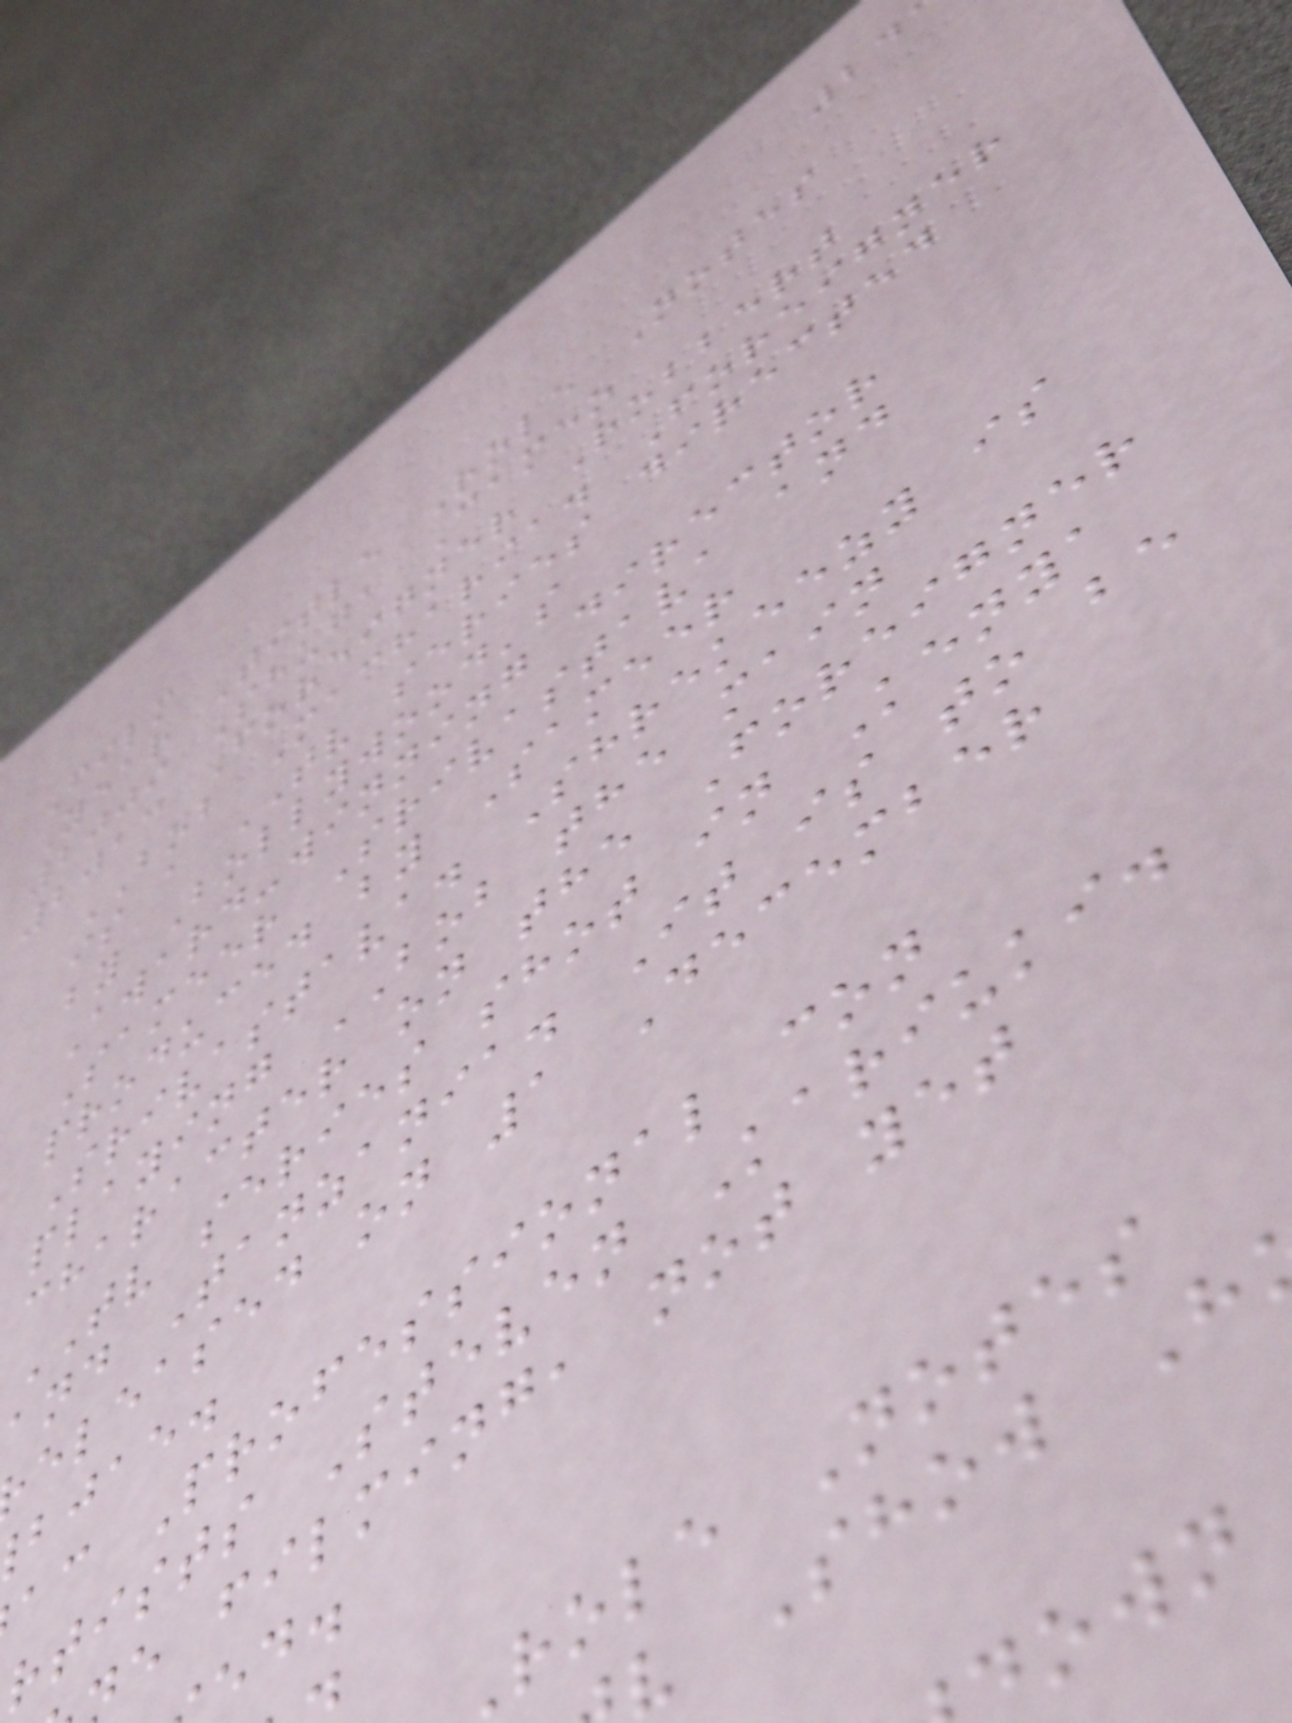Film
Year Title Role Notes
2009 Shuga Cameo
2013 Foreigner Robbert
BOB Macharia. Foreigner
is a TV series directed
by Bollywood's
Award-winning director
Sameer Srivastava and
produced by Sameer
Srivastava. Shrekeezy is
playing BOB the main
character on the Foreigner
TV series shot in Kenya
and Tanzania. It is to be
eleased on 1 December
bjae.
ac Professional con
rtists Steven Kariuki.
e filming, not yet
role Notes
v Show H
